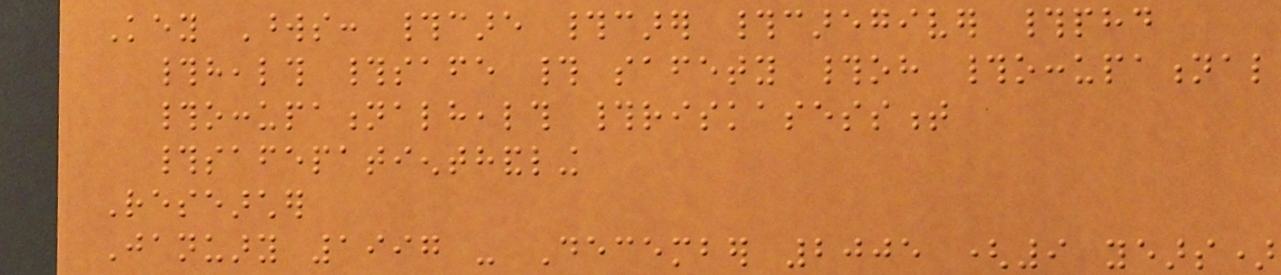Key Words: #care #carer #caregiver #phd
#health #safe # safety #oh #occupational
#occupationalhealth #riskasessment
#safepatienthandling
Researcher
January 1997 - December 2005 (9 years)
